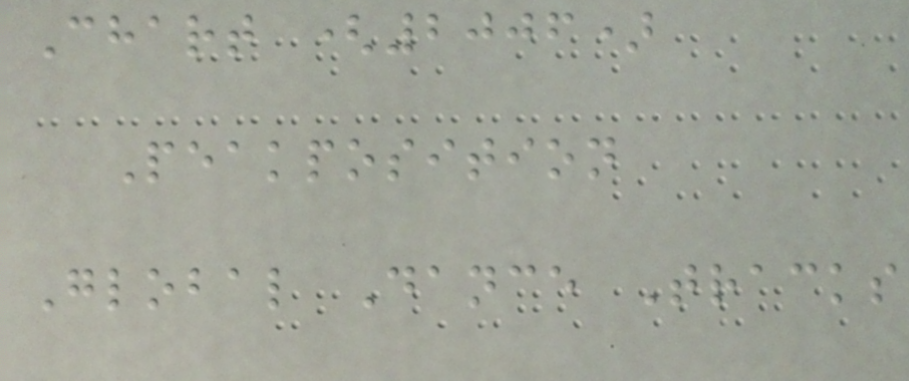Chart (2006)
Peakposition
Global Dance Tracks
